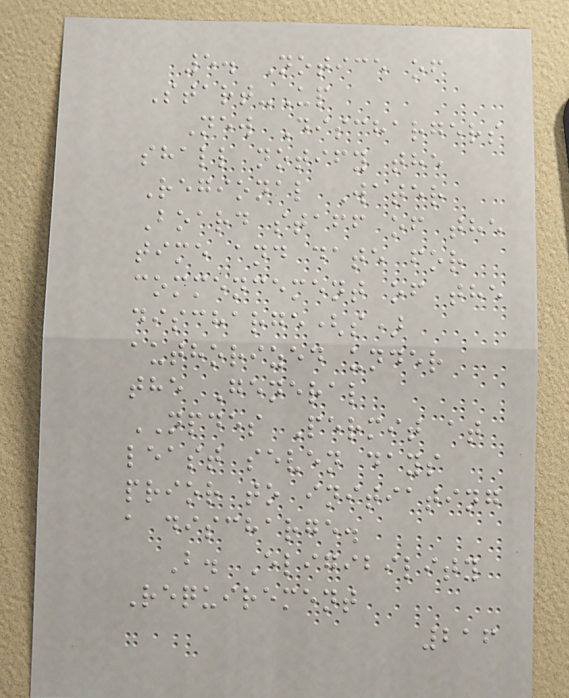5. Notice of
Start-Up
New Dischargers
shall notify the
Regional Water
Board staff of the
time and date for
commencement of the
discharge(s)
authorized under
the General
NPDES Permit at
least seven days
prior to initiating
a discharge.
B. Eligibility
Requirement
216
